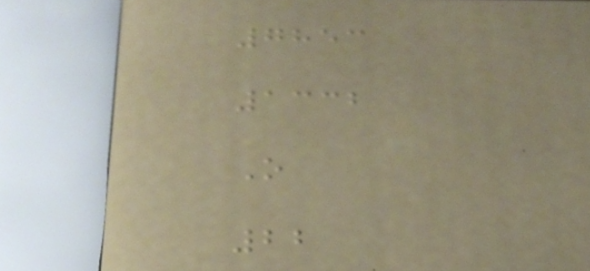7853
1332
O
22
